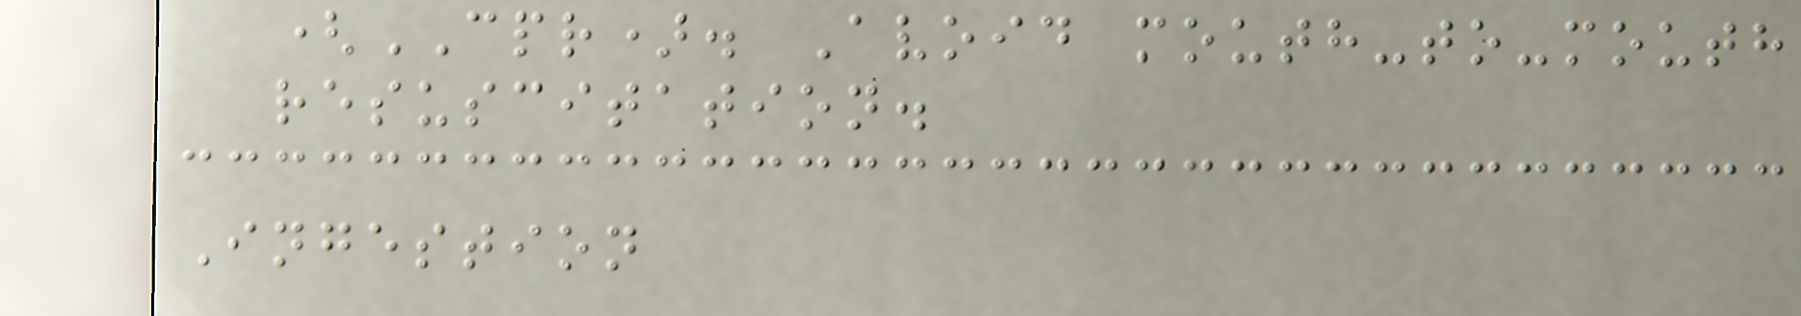(CPR). Avoid mouth-to-mouth
resuscitation.
Ingestion
